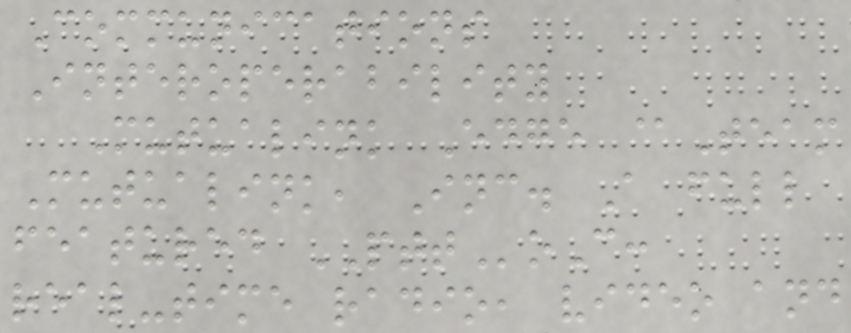Communications
Interoperability
Mutualink Edge @Team
Mutualink, Inc. A full
featured PTToC:
real-time radio, video and
